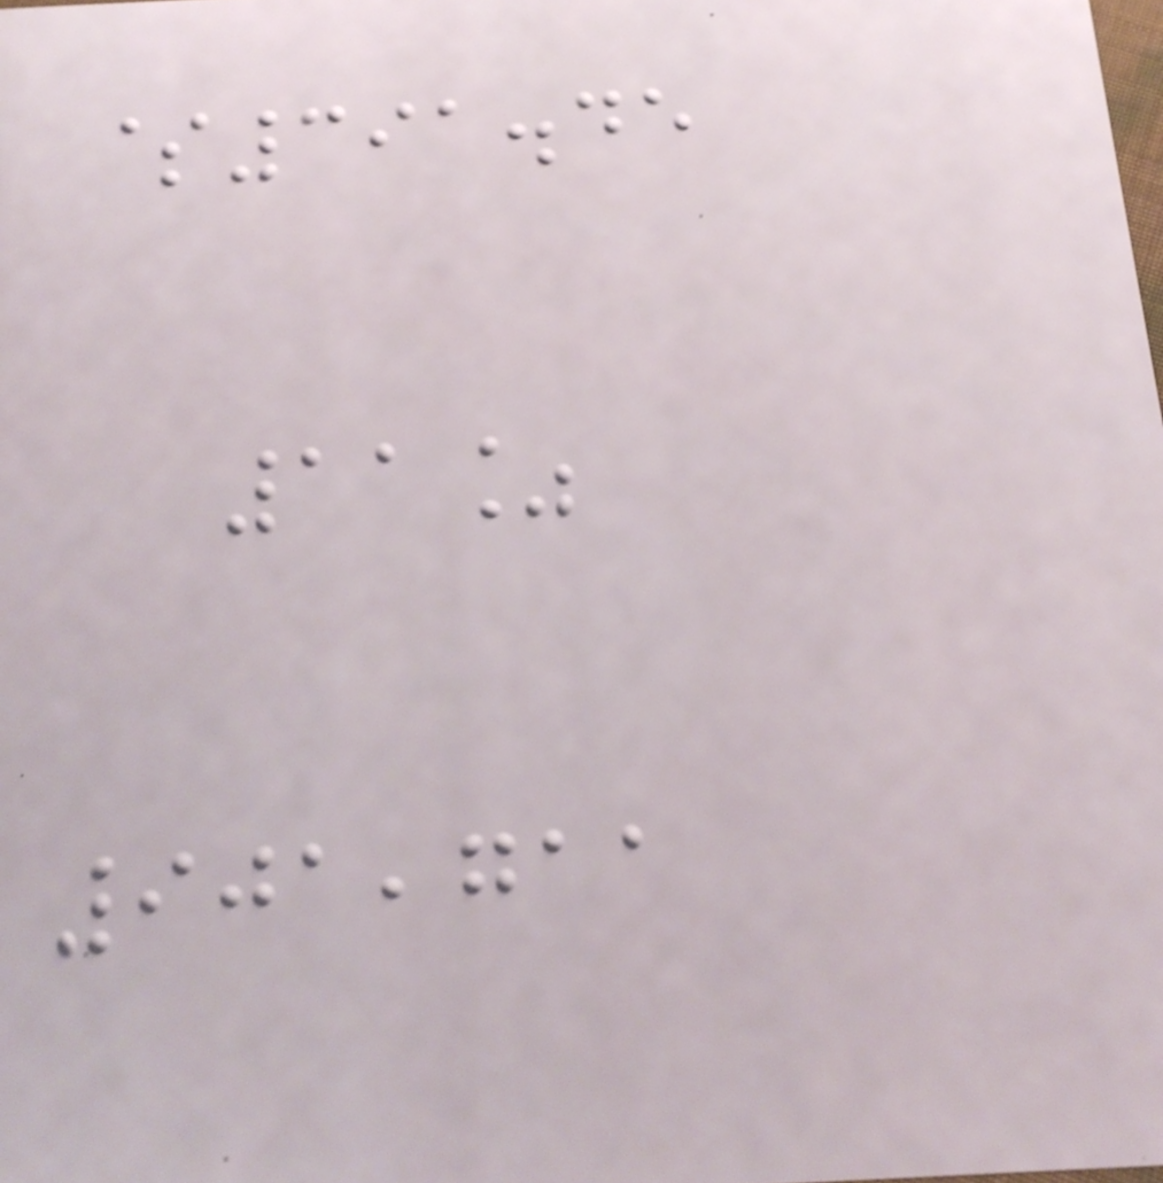$391.45
11%
901,711
